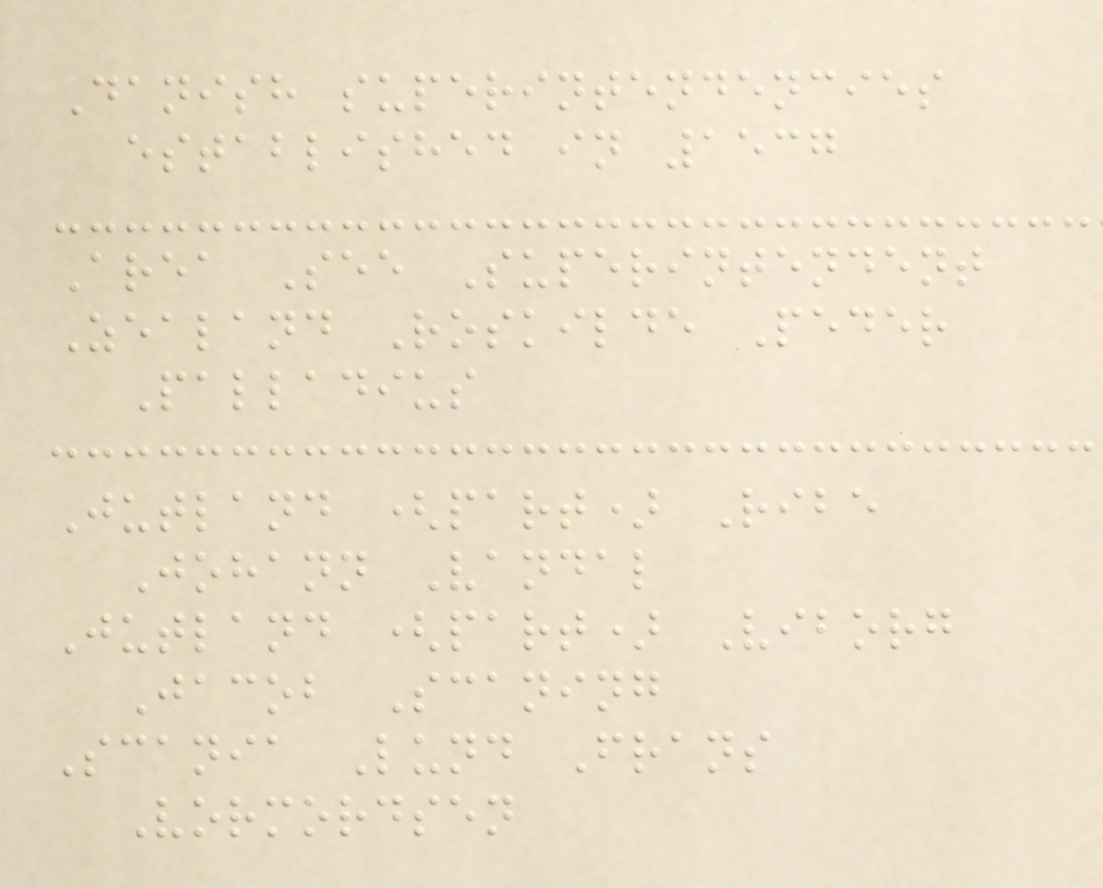Danish superintendencies
established in 1537
Area See Superintendent
Zealand Roskilde Peder
Palladius
Jutland (part) Ribe
Johann Vandal
Jutland (part) Viborg
Jacob Scaning
Scania Lund Frans
Vormordsen
